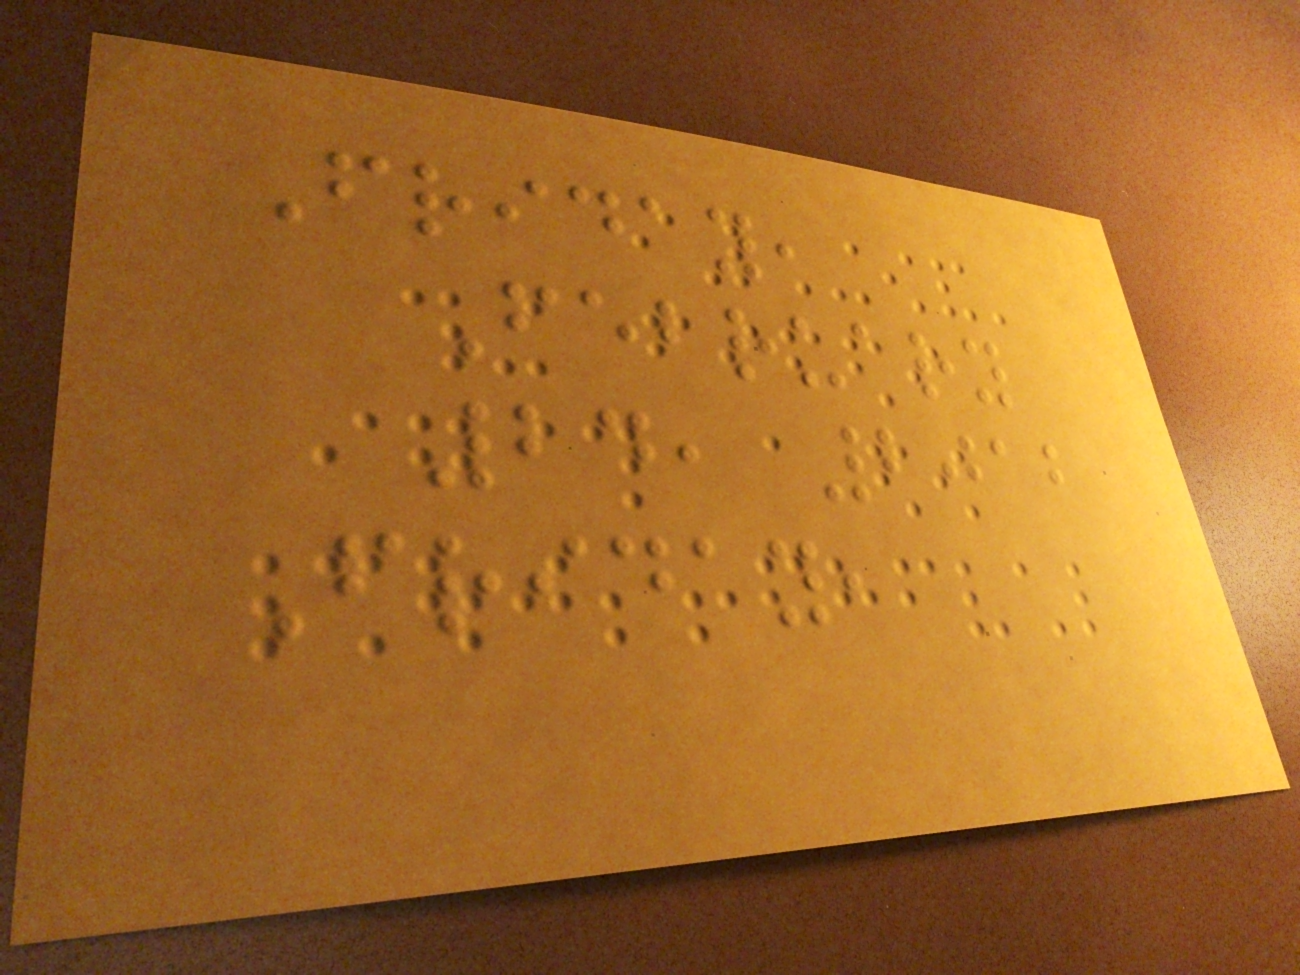Friday,
February
24, 2012
Friday,
